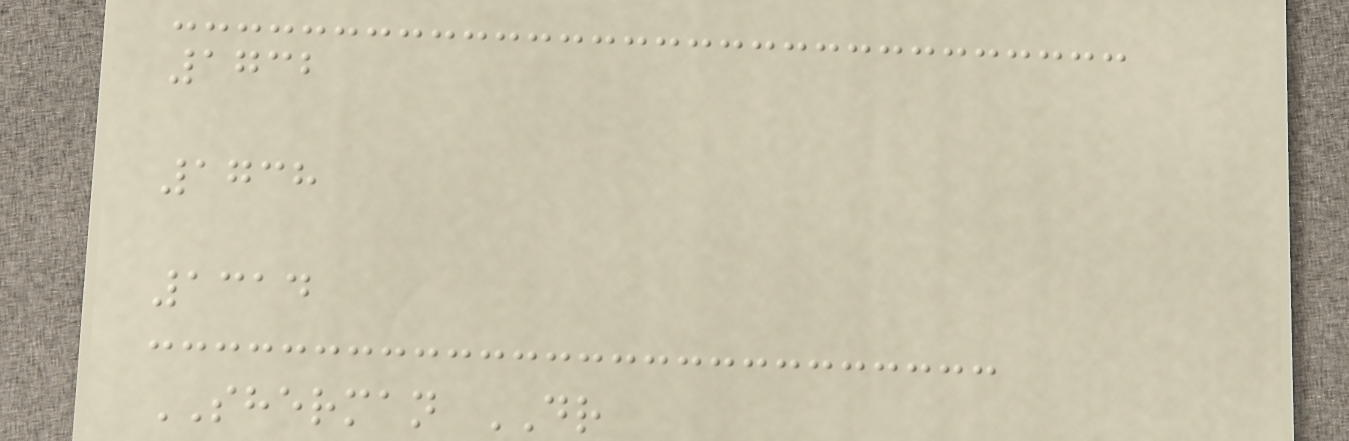1732
1738
1314
SHERMAN DR
